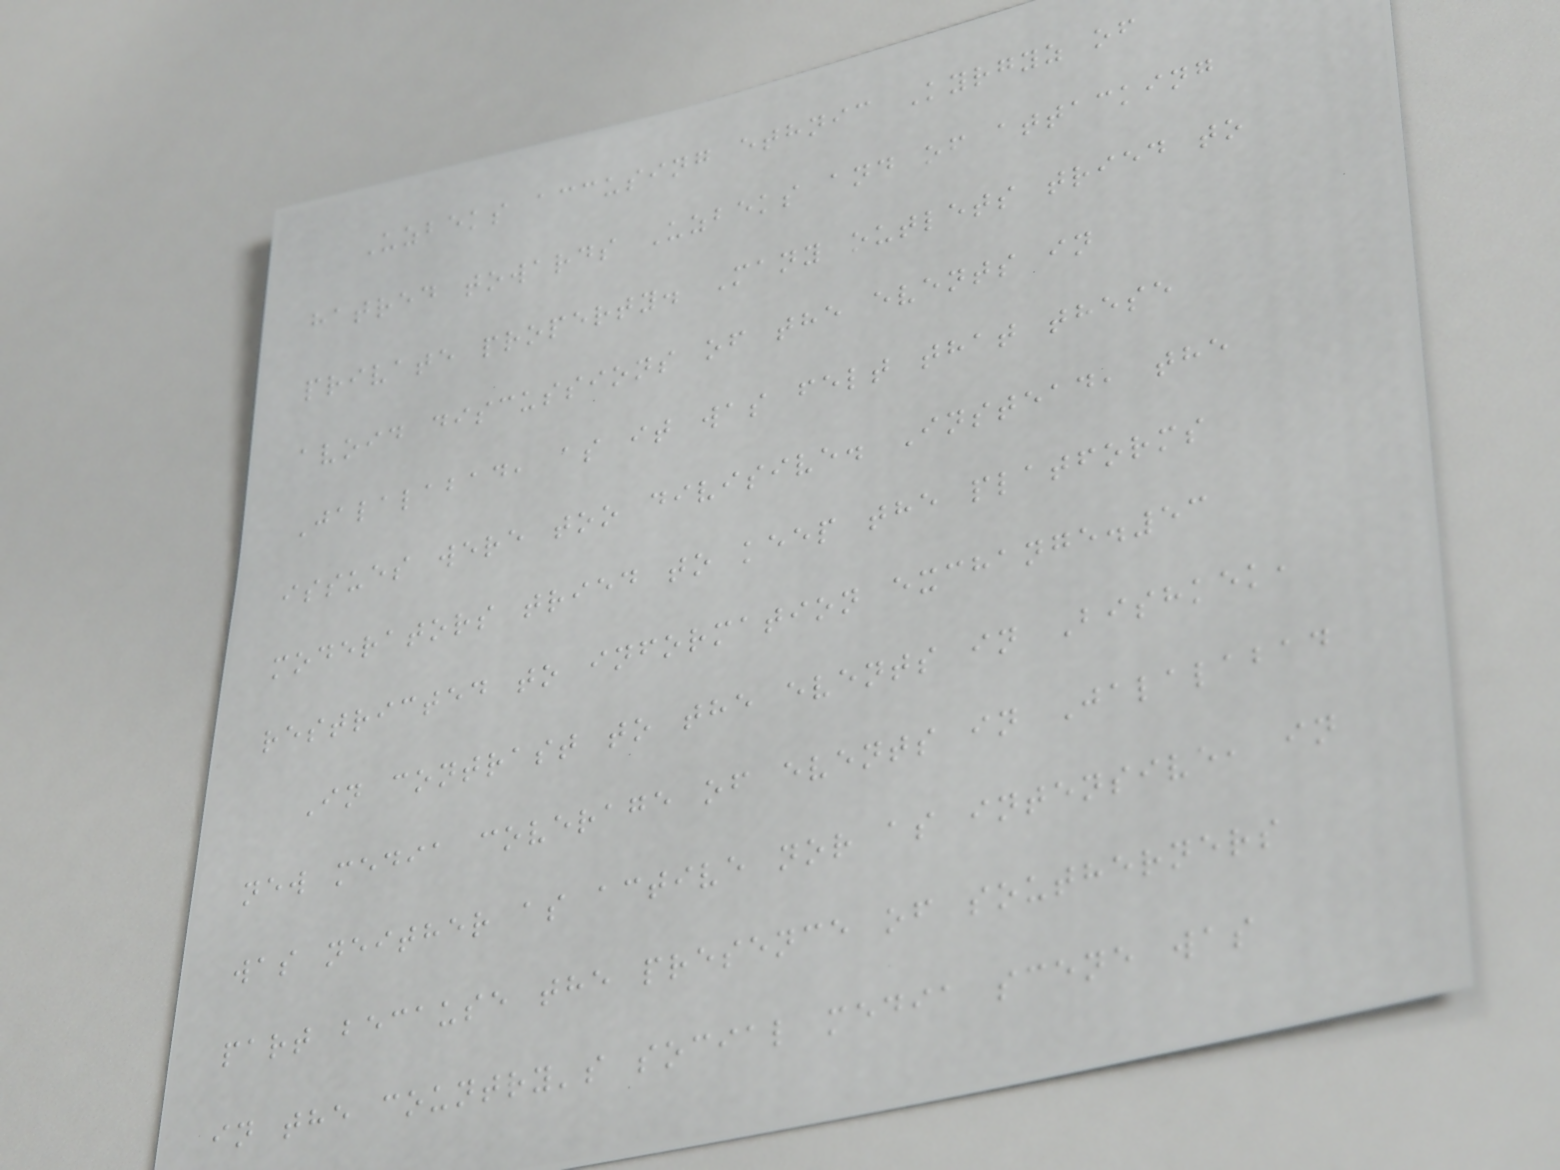Uzbeks accusing ethnic Kyrgyz of
hatred towards Uzbeks and of attacking
private property. Many outlets tried to
avoid discussions of the events in
Jalalabad, as it was felt that these
issues were too divisive. Instead, the
moderators tried to keep the platforms
restricted to information exchange.53
In contrast to the events in Bishkek,
new media coverage of events in Jalalabad
was neither as active nor as intensive, in
part because the presence of southerners
in the country's social media scene was
